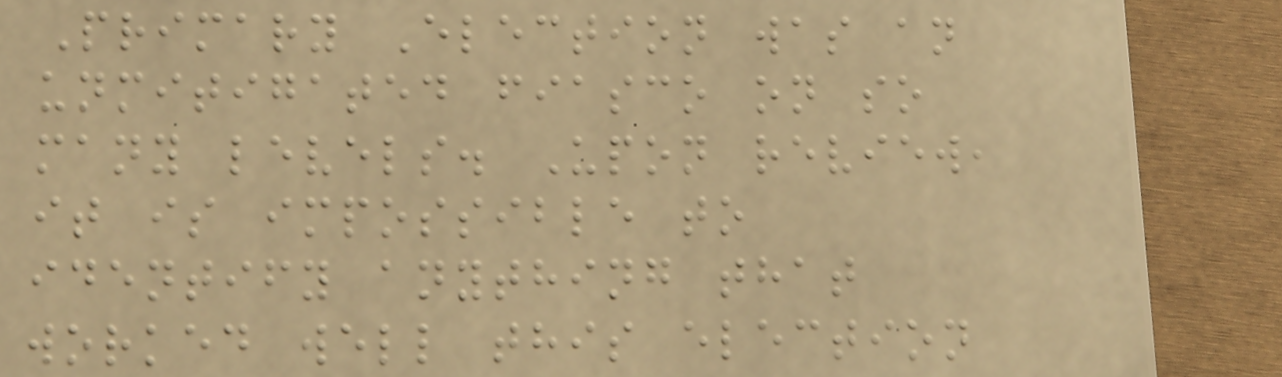Primary Election was an
unmitigated fiasco on so
many levels. Upon review,
it is impossible to
identify anything that
worked well this election
